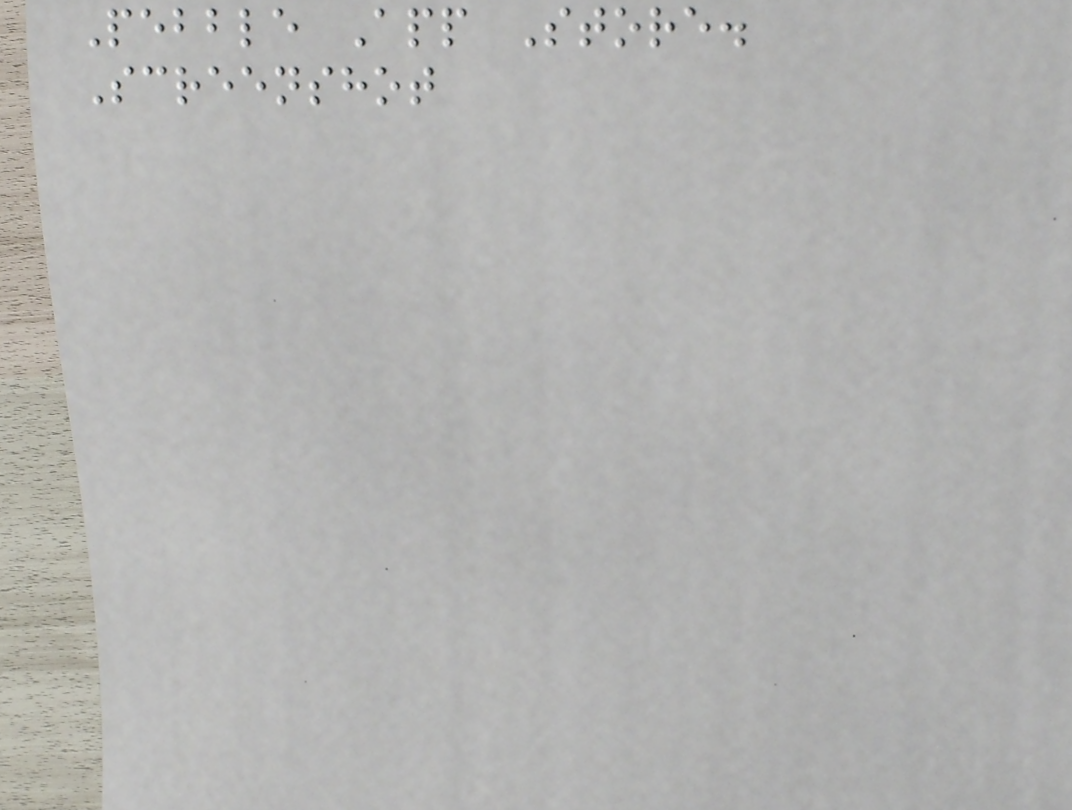Pebble App Store.
Screenshot
